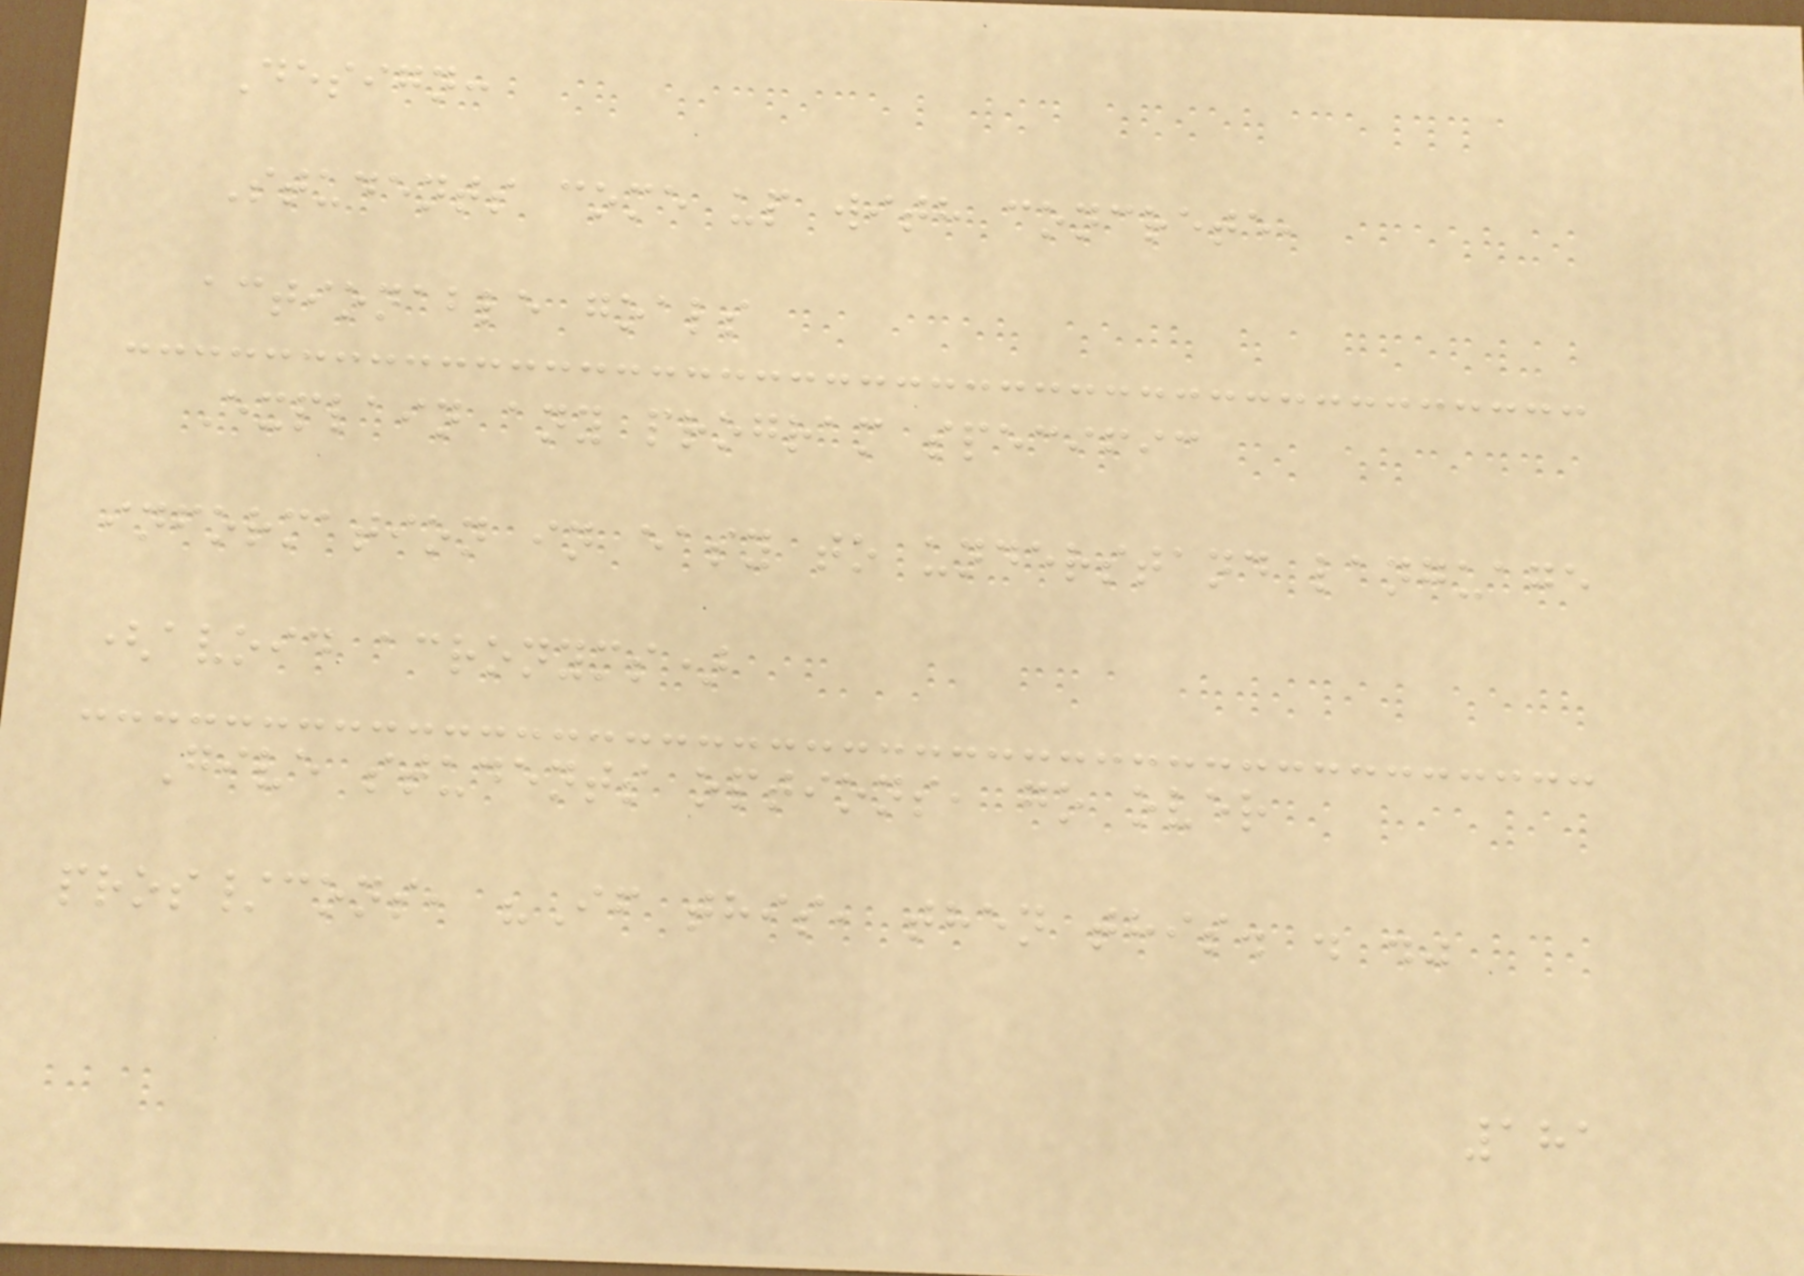Design:
Students come up with concrete,
actionable goals
Explain any program specific
information in easy to understand language
(avoid acronyms)
Give students options, go over
pros/cons, "If this, then this. . ."
181
